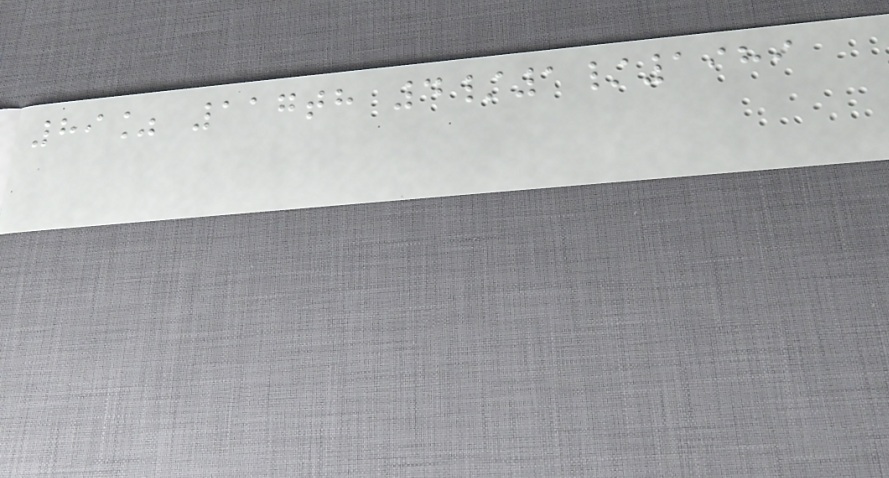89% 117th 4/1/1989
